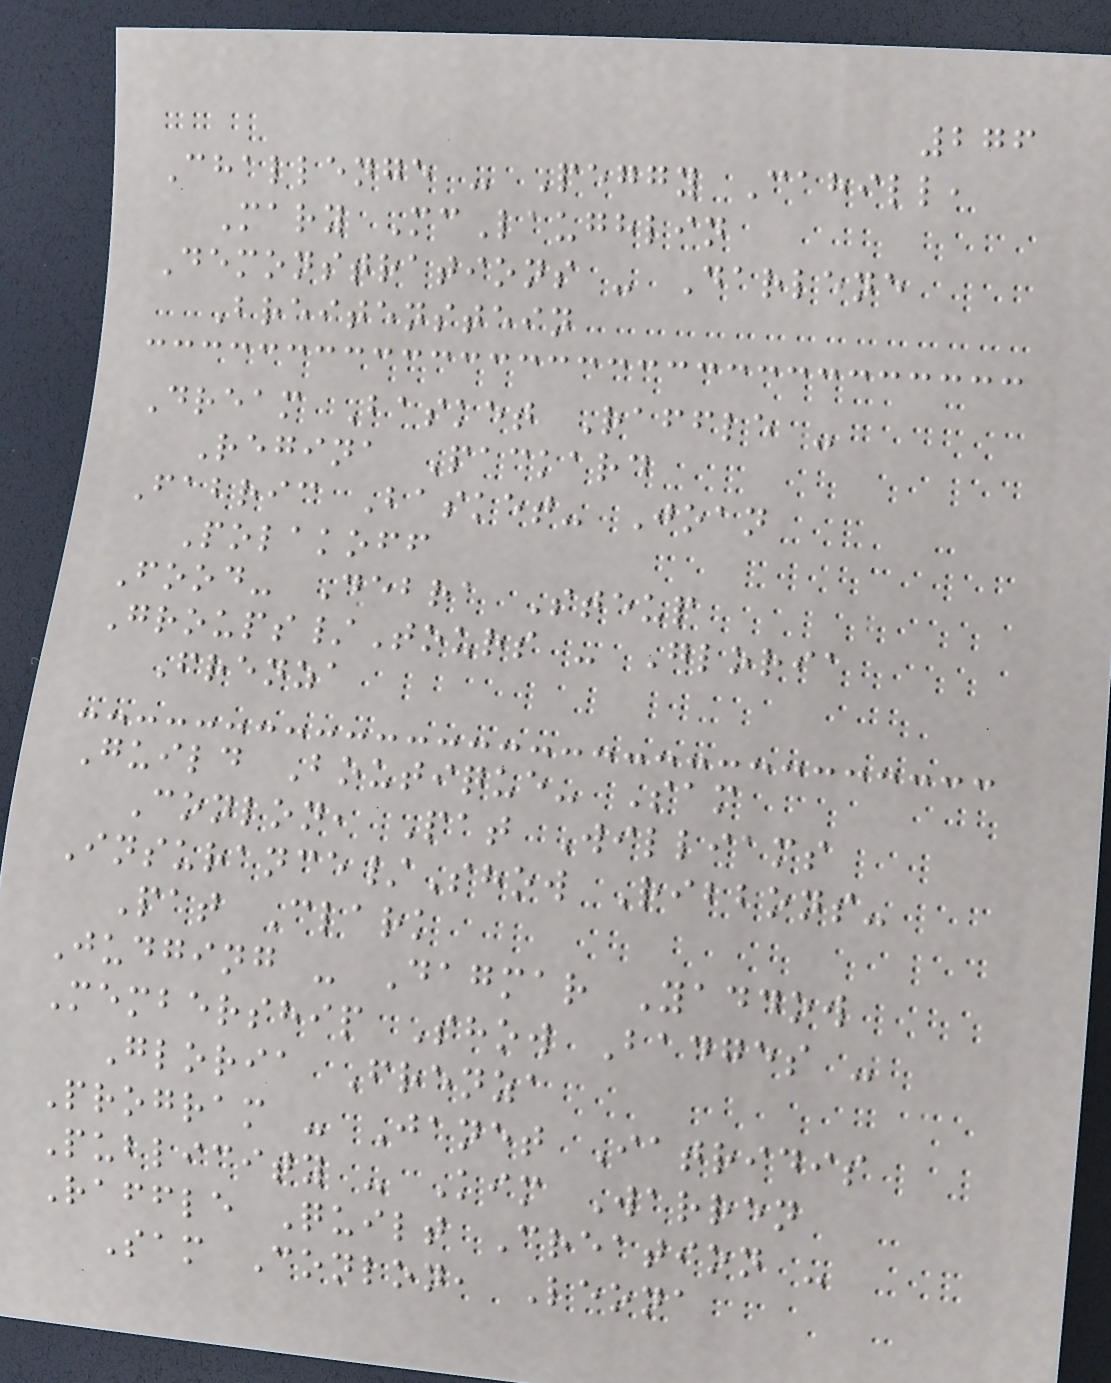276
Challenge - Peggy Cahill,
Mary McLaughlin
Demonstrations - Darlene
Breitenstein
Dream Basket Raffle -
Regina Packard
Fabric Basket- Joan
Polakoff
Food- Debra Steup
Groups/Tours - Gloria
Frenza
Guild Boutique- Sam
Conlon, Pat Williams
Insurance/Show Ribbons-
Pat Clark
Judging - Dagmar Yaddow
Membership Show Badges -
Gloria Frenza
Program - Janet Iatridis
Publicity - Kim Warren
Raffle Quilt Creation -
Sam Conlon, Leona
